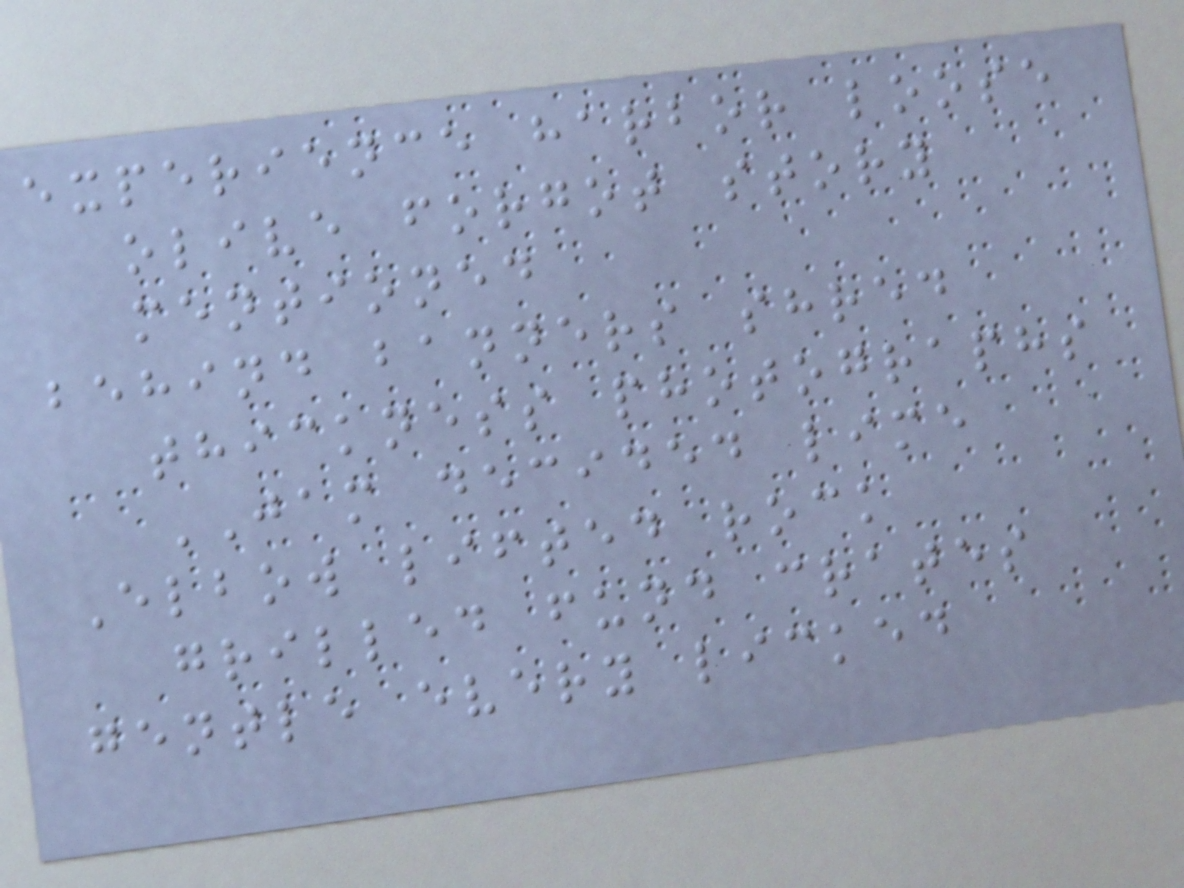experience harbor loose
olive forgot story
mentioned
behind banners shred
thickness photographs
JAM decided lime
Elbow lifted rock
grilled fund crates
gentle every licked
